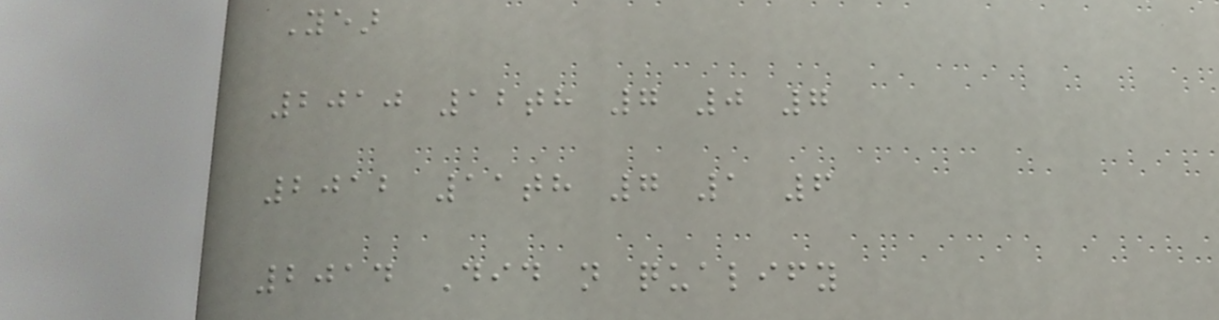Year
2010 12th 7 0 7
2012 11th 7 1 6
2014 Did not qualify
